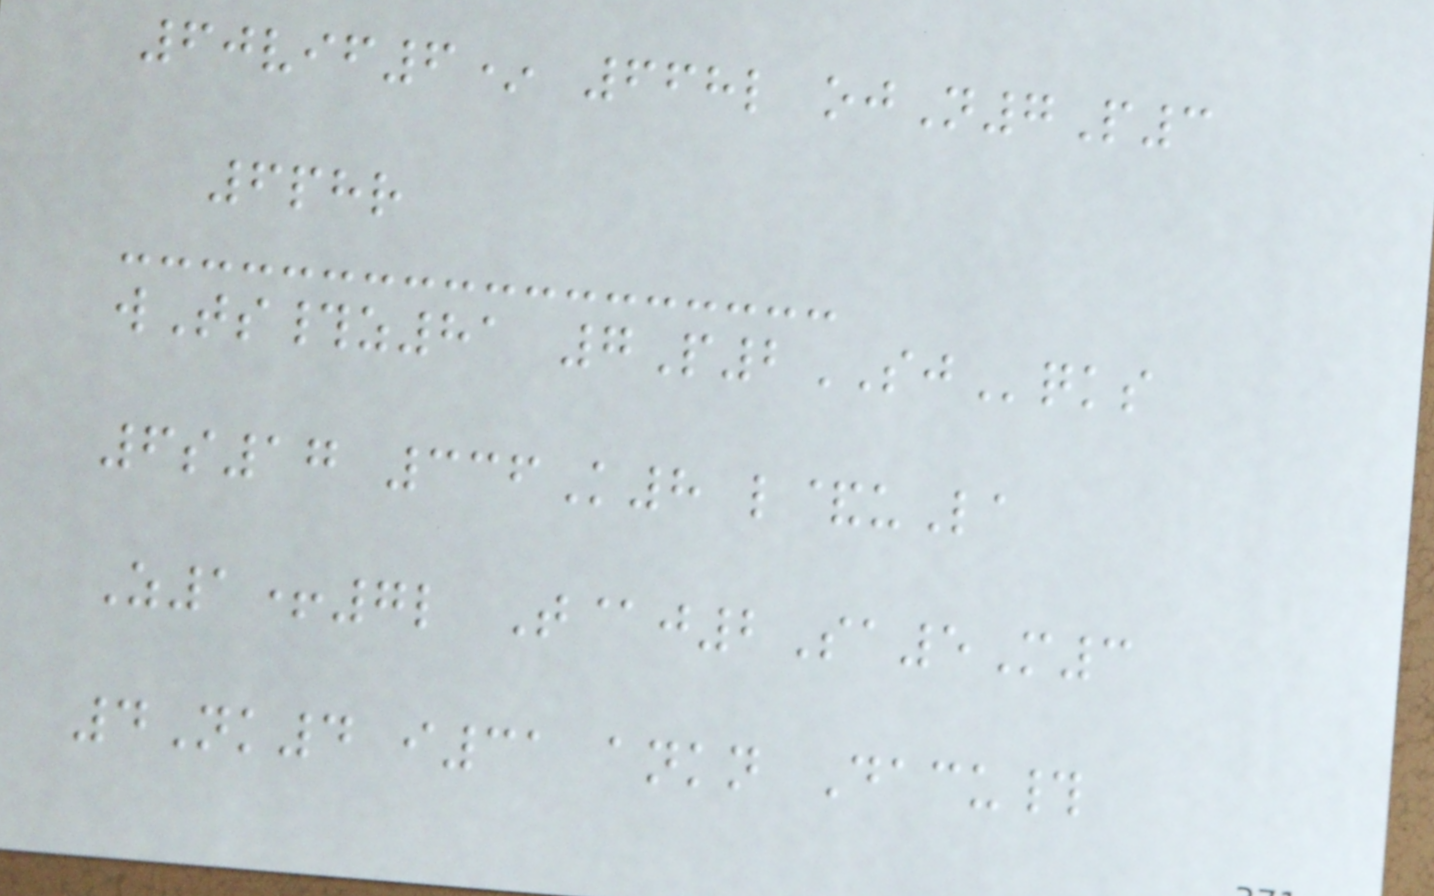60vif6* 668l ojN7P3
6phr
wTs#z81 7P2SJqks
6s17 336K8 l&uLa
Z1+7l T@j2Sa5M3
4Nk4 i31 ankn Dacu#
